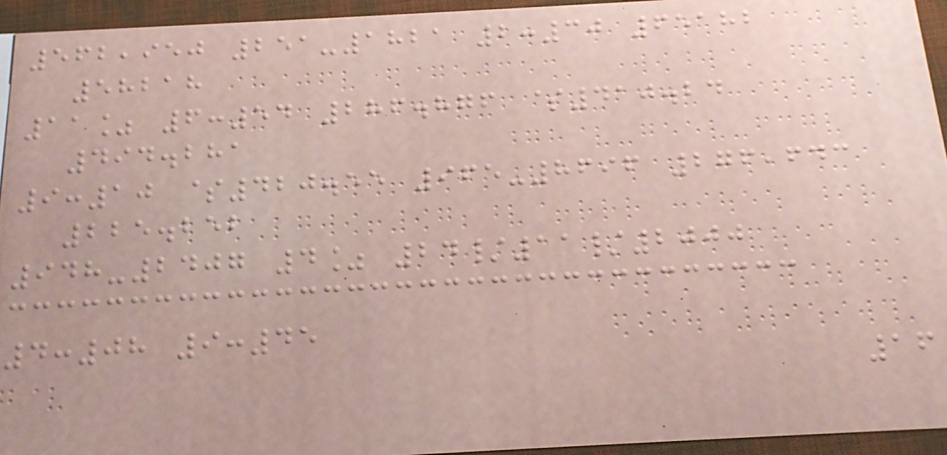562,950 251-1821 2:30 65182
58218
11% 6:54 286.876 $410.24
494.281
9:10 $420.55 965-8696 276,643
225.252
948-2407 4% 24/11/2000
4:08 9:45
16
